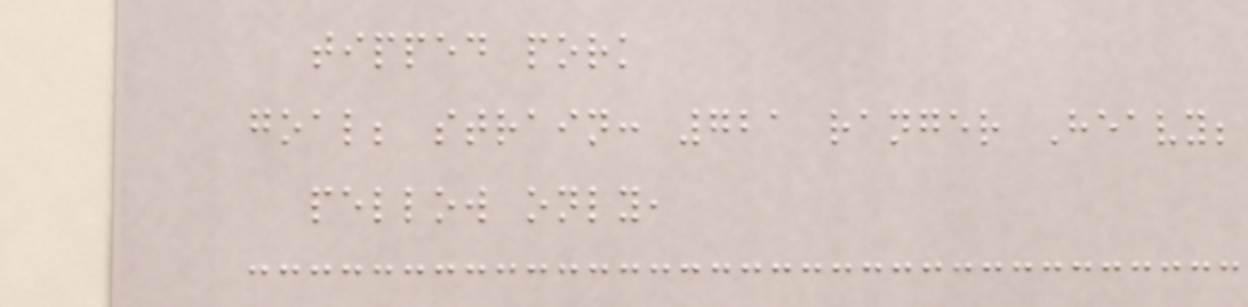tipped pork
goal; strain: 721 ranger Heavy;
pellow only,
